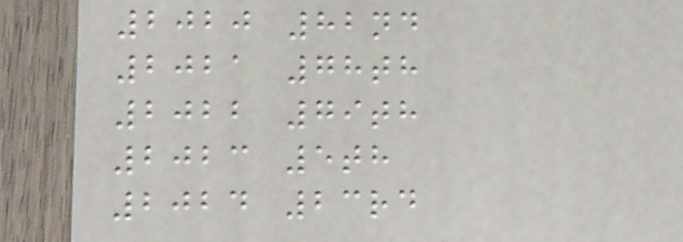2020 82nd
2021 78th
2022 79th
2023 5th
2024 23rd
